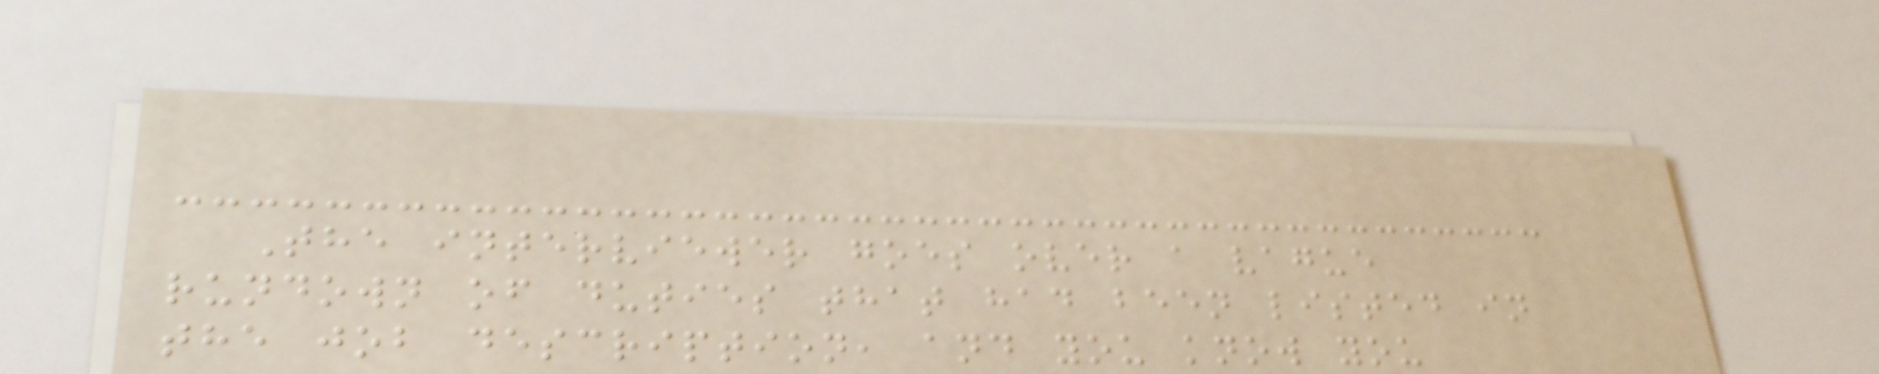The interviewer goes over a vague
rundown of duties that had been listed in
the job description, and you know you
